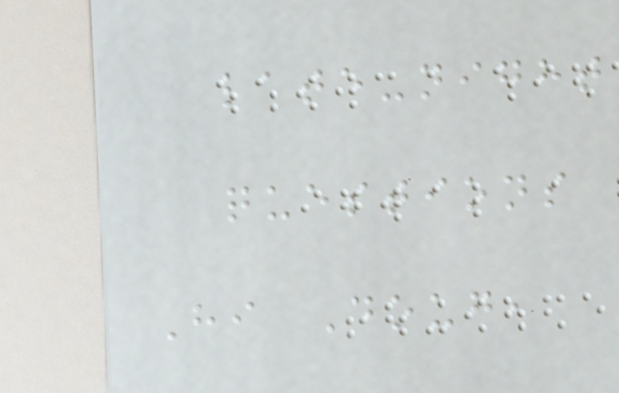late-night
questions
Hi Doug,
